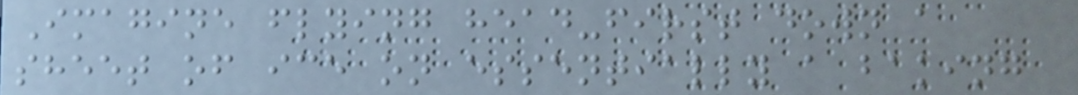Imagine flying head-first down a
sheet of ice on essentially a baking
